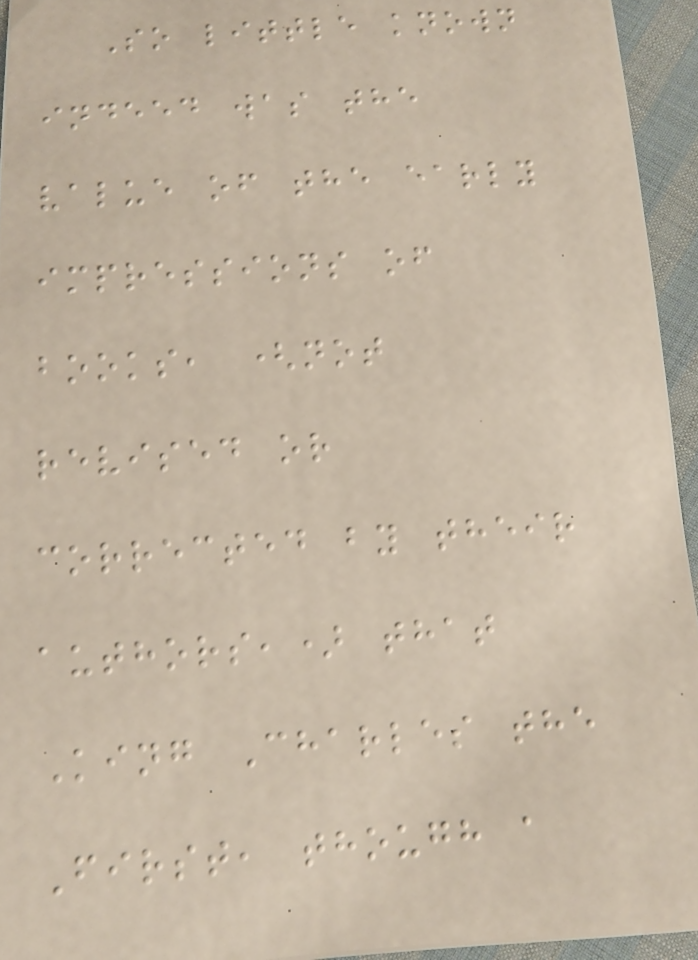So little known
indeed was the
value of the early
impressions of
books, (not
revised or
corrected by their
authors,) that
King Charles the
First, though a
